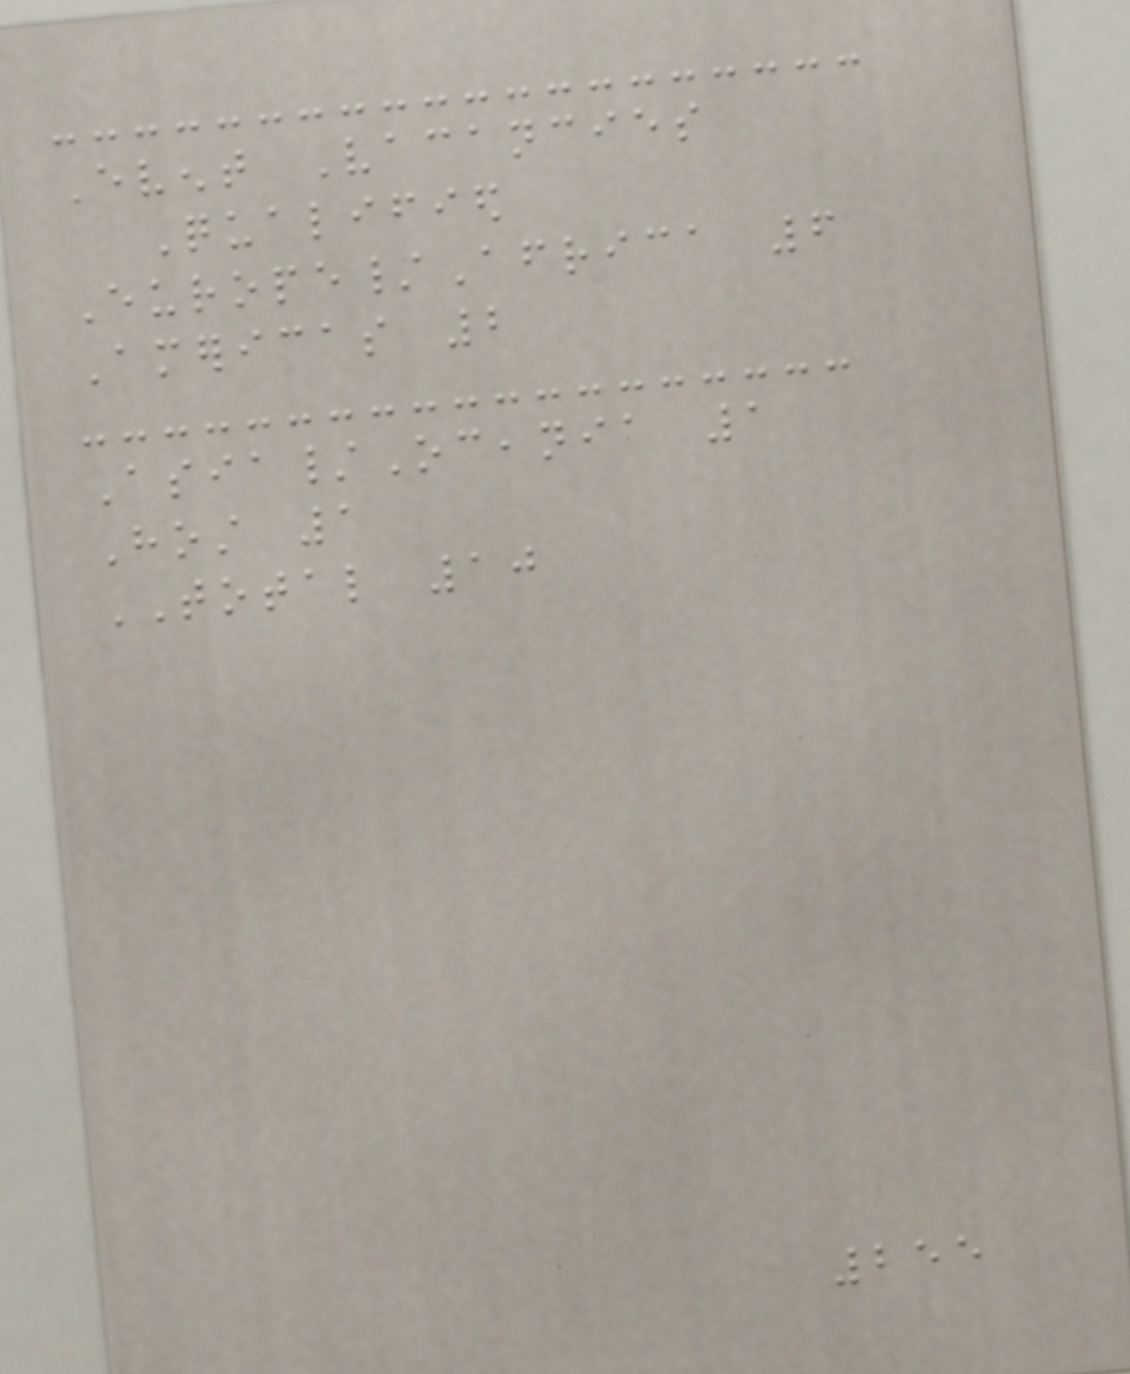Event Vacancies
Qualified
Europe/Africa 6
Americas 2
Asia/Oceania 1
Host 1
TOTAL 10
255
